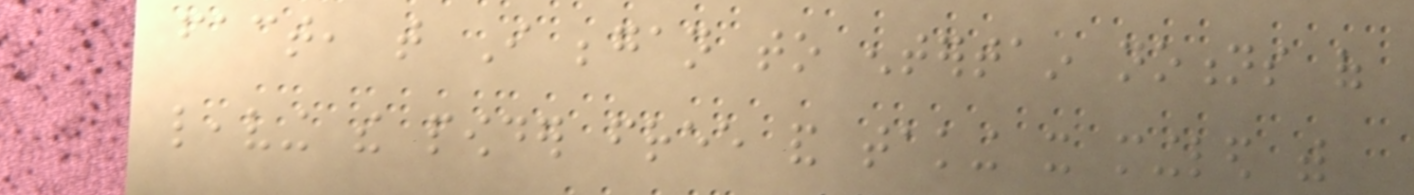fact, that I began to entertain notions of
leaving the powder free and taking it mingled with
